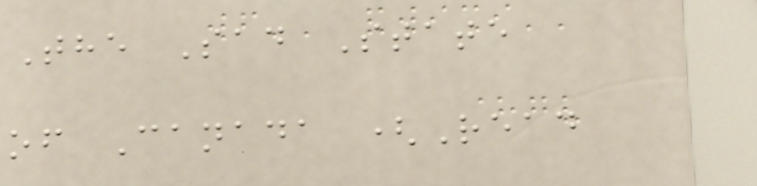The Sad State
of Canada (Read
